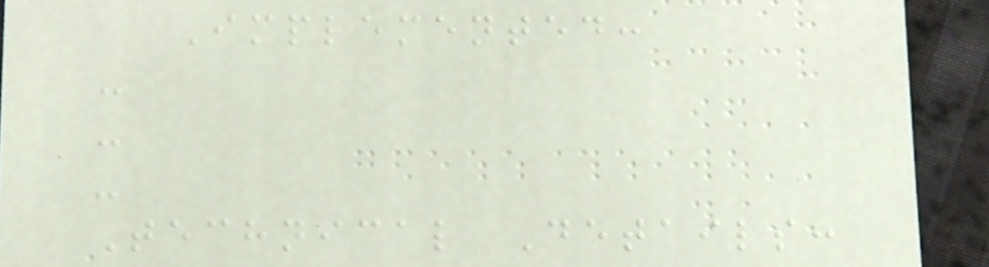Implemented:
-
-
-
Technical Details:
